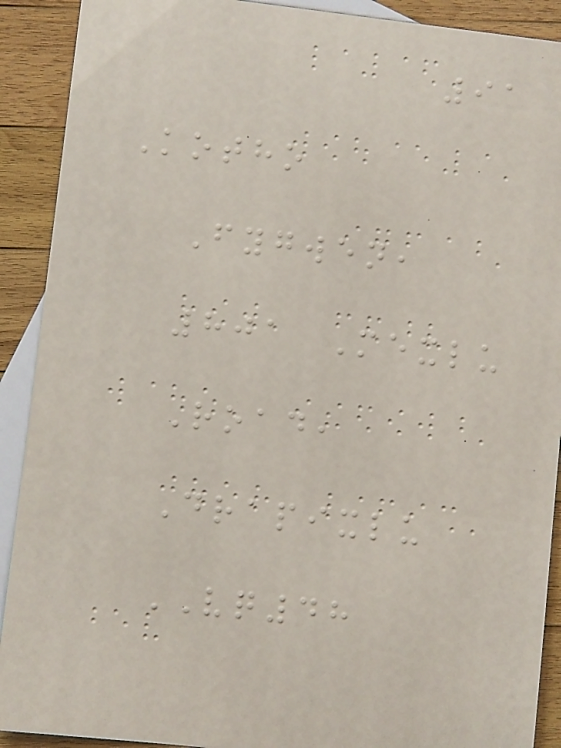91
Kotho
Fygwen,
801 Mexlu
Road,
Drapixlu
VQ48
